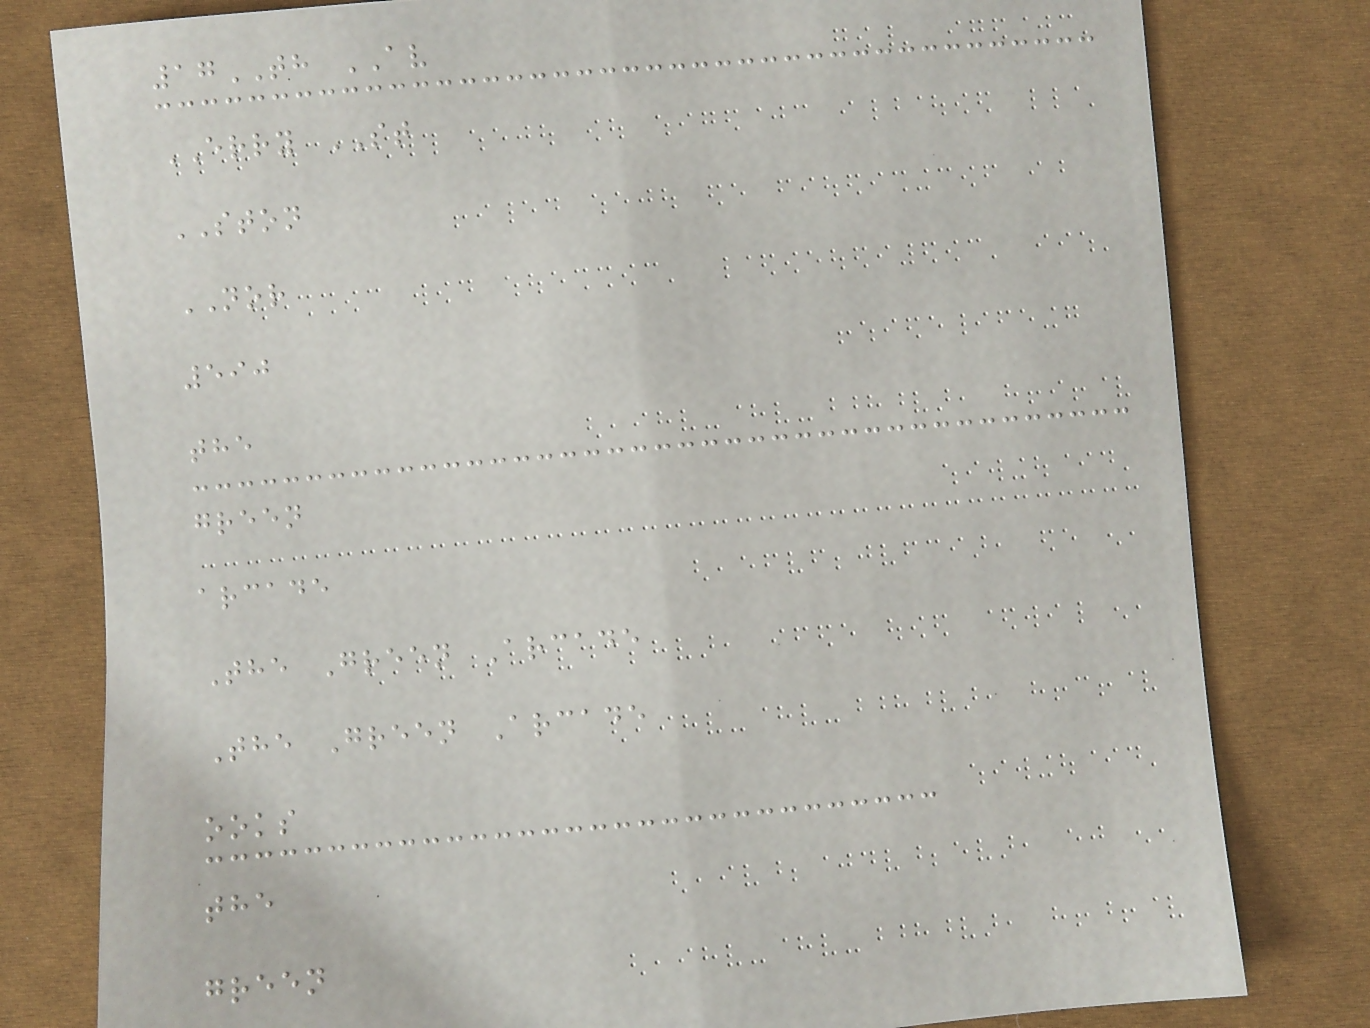17TH AV
ERRY ST
STON
NOR
590
the
green
arcade
The Green Arcade
The Green Arcade
ooks
the
green
